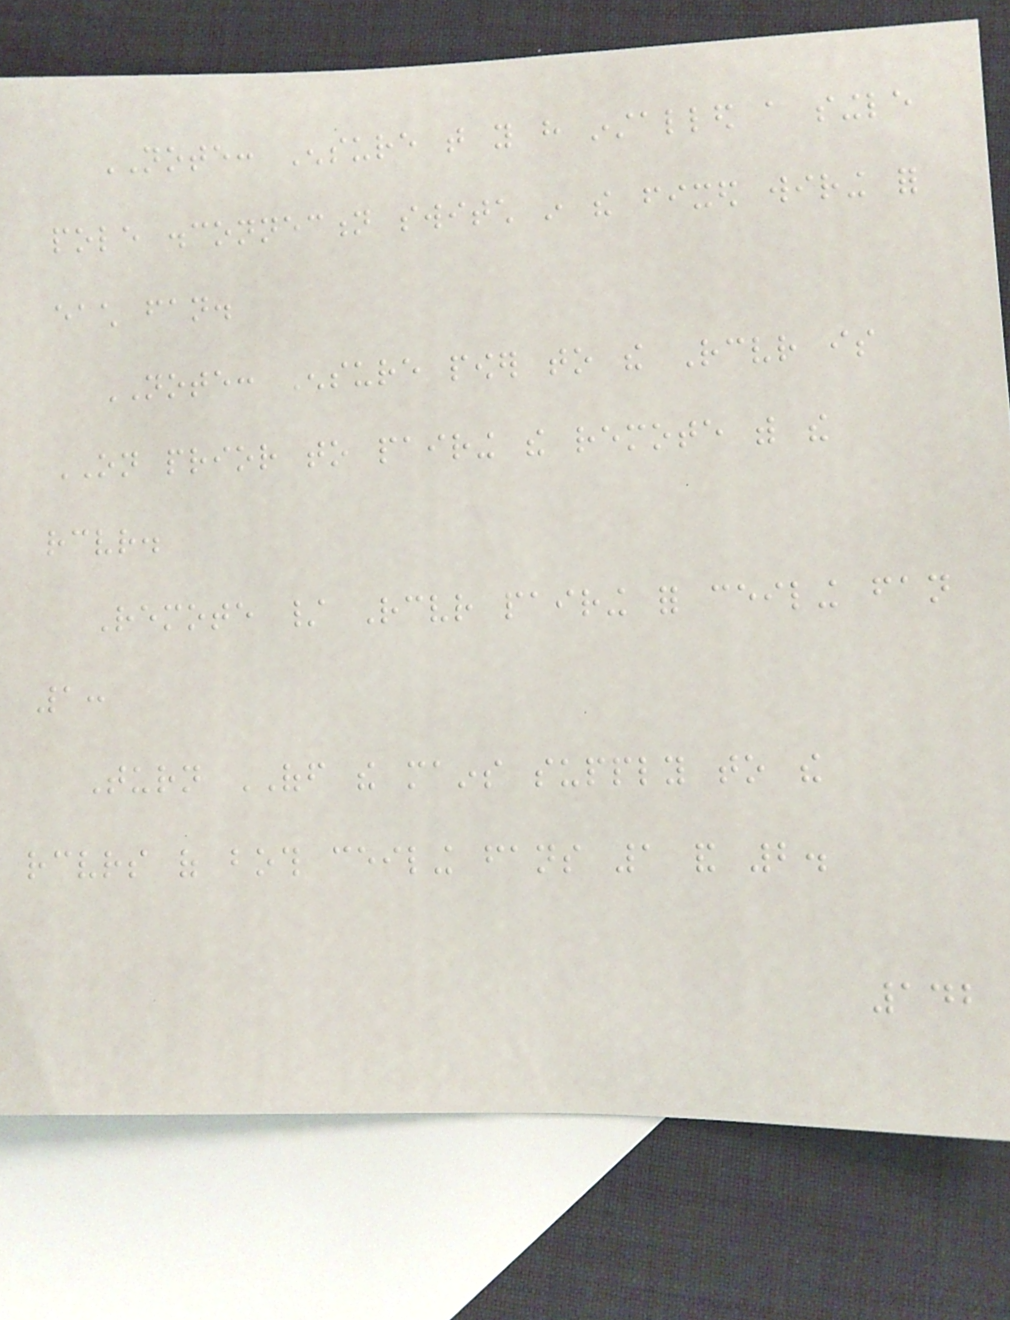NOTE: Ensure that you have installed a single
pole disconnection switch in the fixed wiring for
each fan.
NOTE: Ensure power to the Receiver is
ON prior to pairing the remote with the
receiver.
Remote / Receiver pairing for ceiling fan
1:
Turn OFF the mains supply to the
receivers of both ceiling fans 1 and 2.
142
